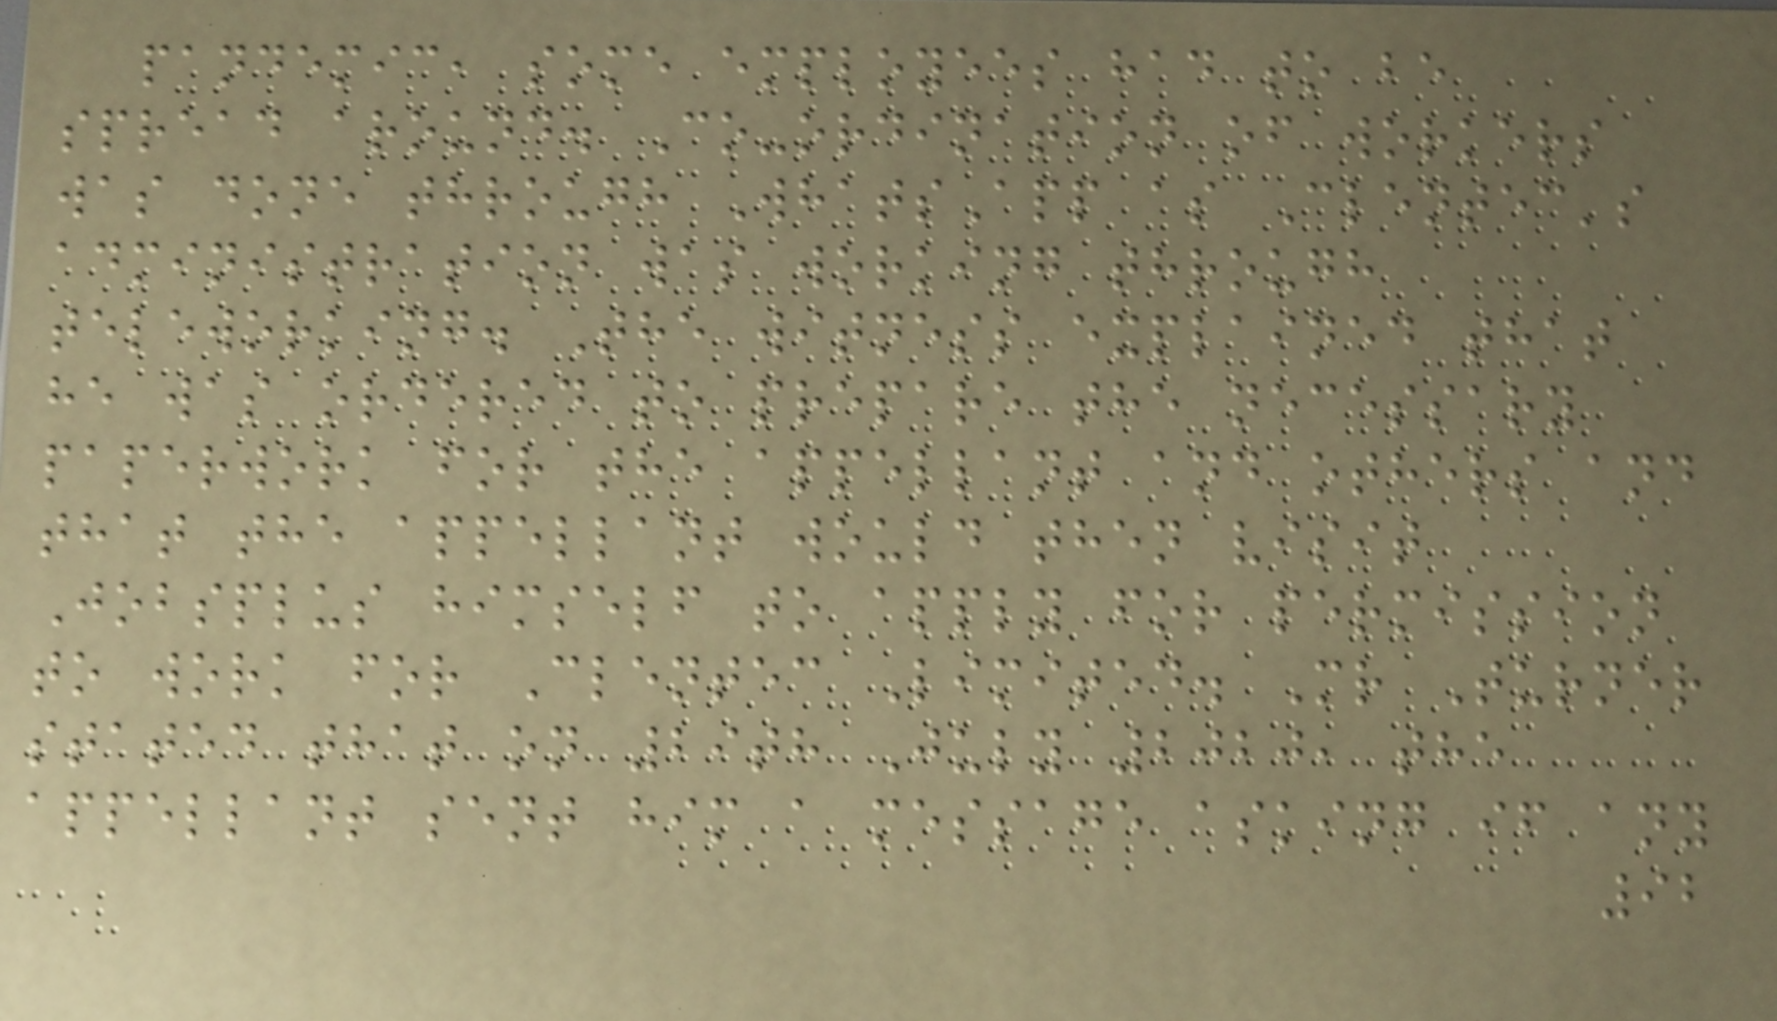pandemic, some employees had to be
spread around. Co-ordination of workers
was done through WhatsApp as Clentec's
administration was working through
teleworking. The witness explained that
he was ordered to prepare the necessary
paperwork for the appellant and others and
that the appellant would then visit
Jobsplus himself to apply for permission
to work for Clentec Limited. Mr Turner
stated that on 29th July 2020, the
appellant sent him a message asking if any
92
